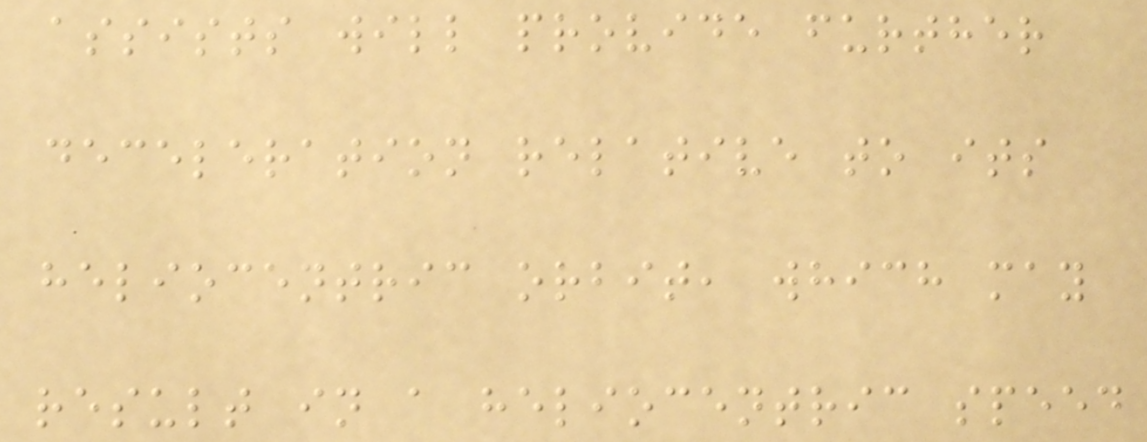assists will provide further
deceleration relative to its
heliocentric orbit, which may
result in a heliocentric speed
